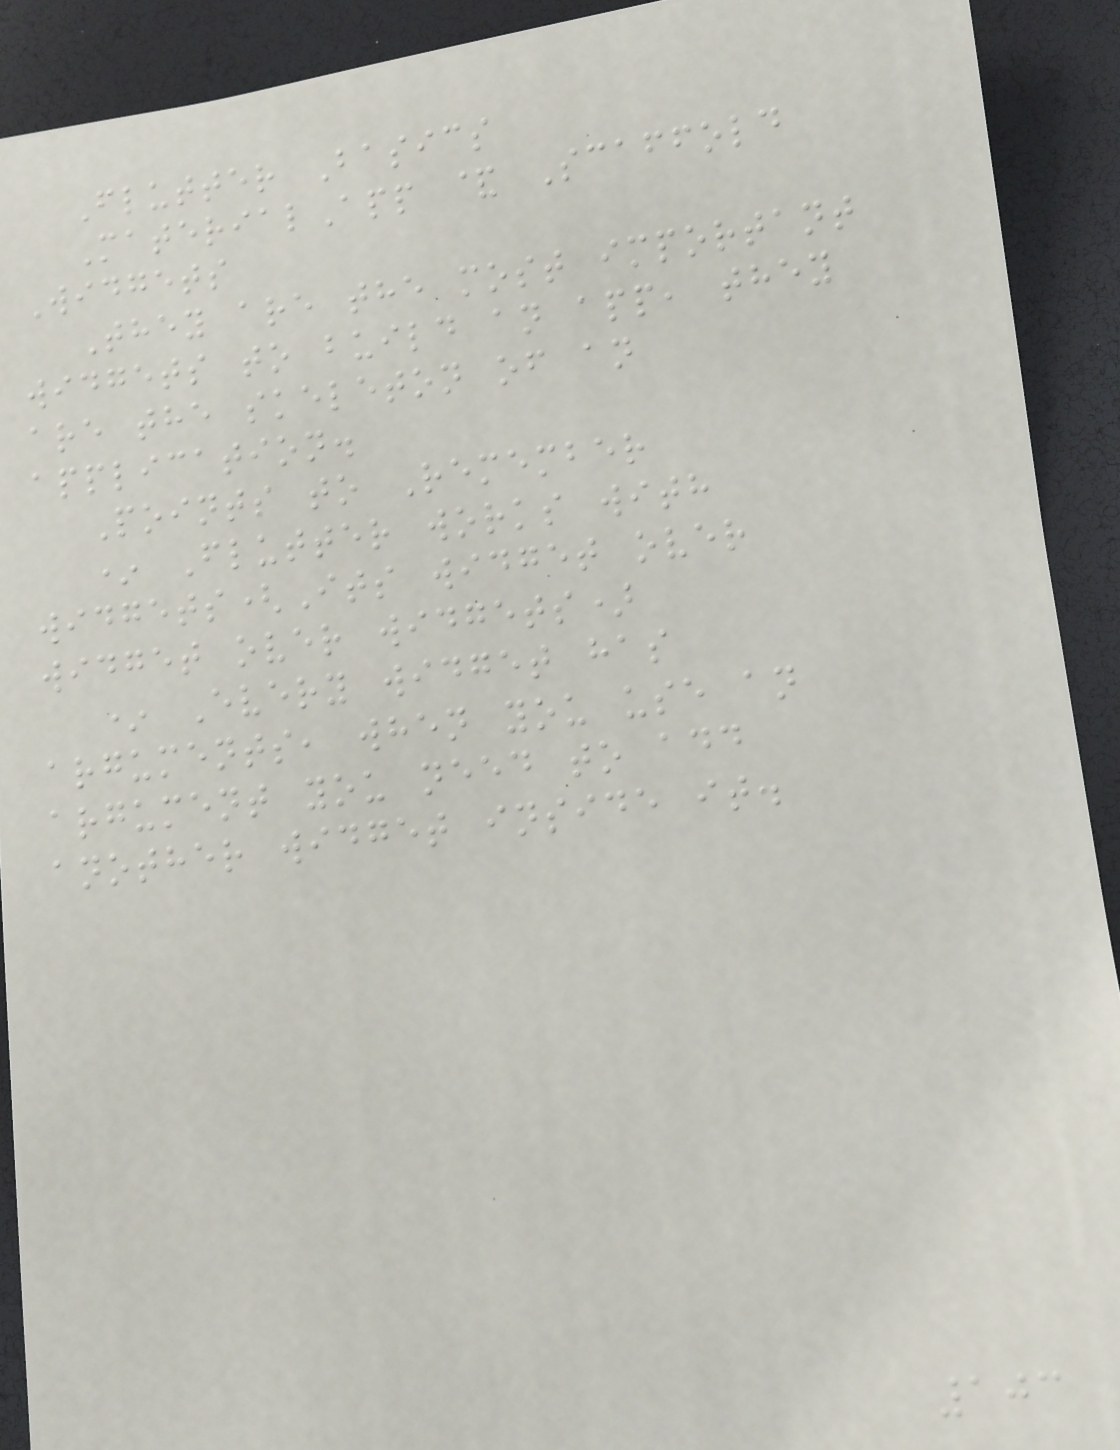Flutter Basics
MaterialApp & Scaffold
Widgets
They are the most important
widgets to build an app, they
are the skeleton of an
application.
Points to Remember
* Flutter works with
widgets(Its widget over
widget over widgets)
* Every widget has
arguments, when you use an
argument you need to add
another widget inside it.
103
